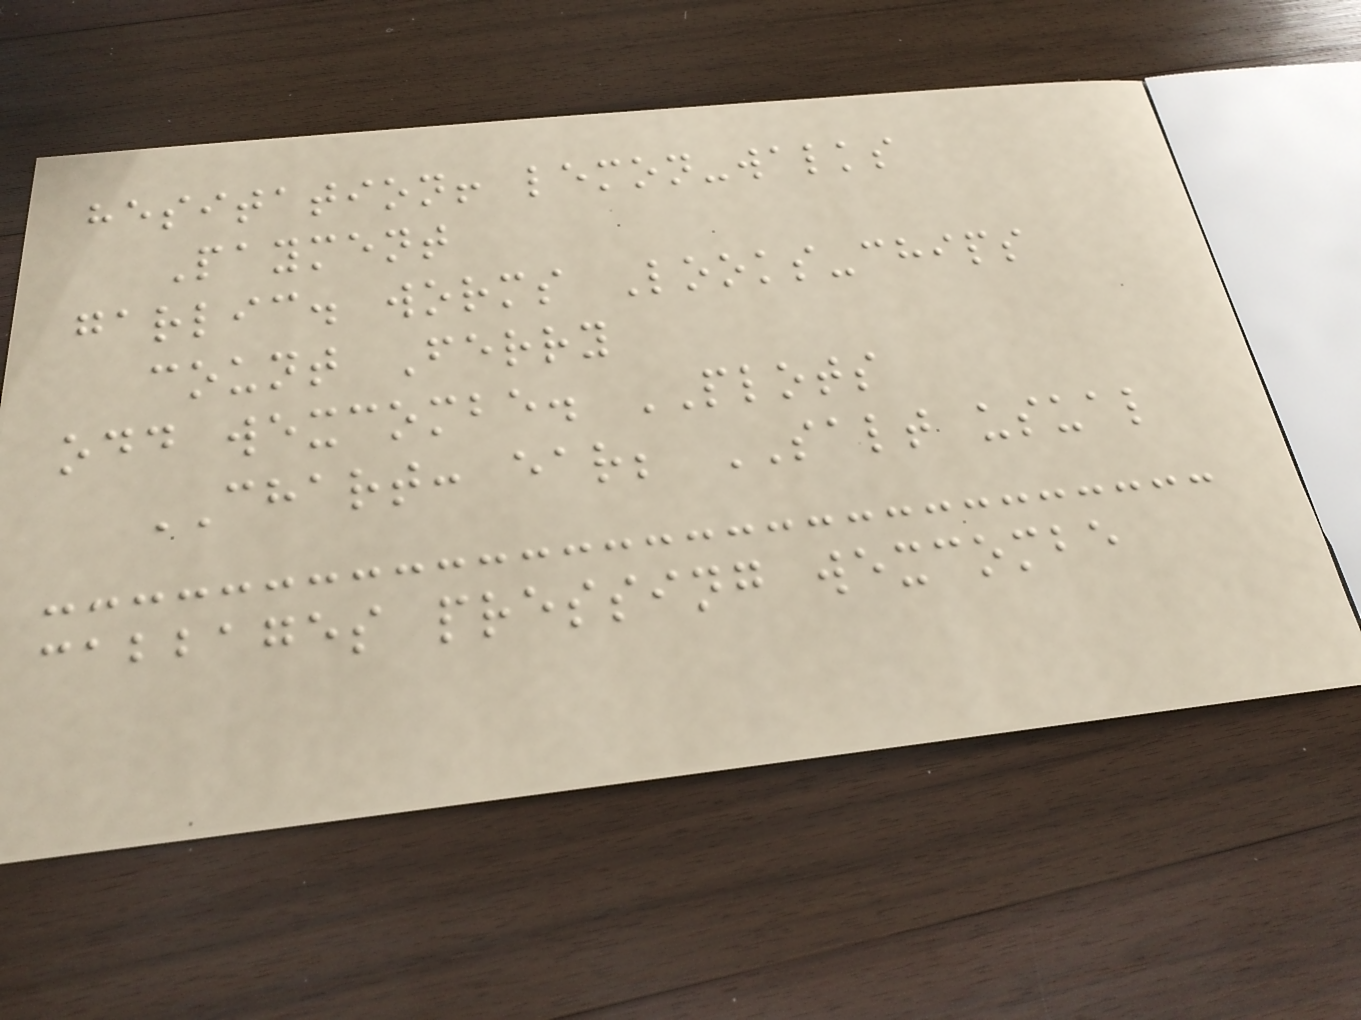hesitation! lemon-walks
Payment
garlic. worms Looks-chips
count Ferry
odd wexcombe. PLOTS
CHART: ear; SALT usual
cabbages pressing wexcombe
